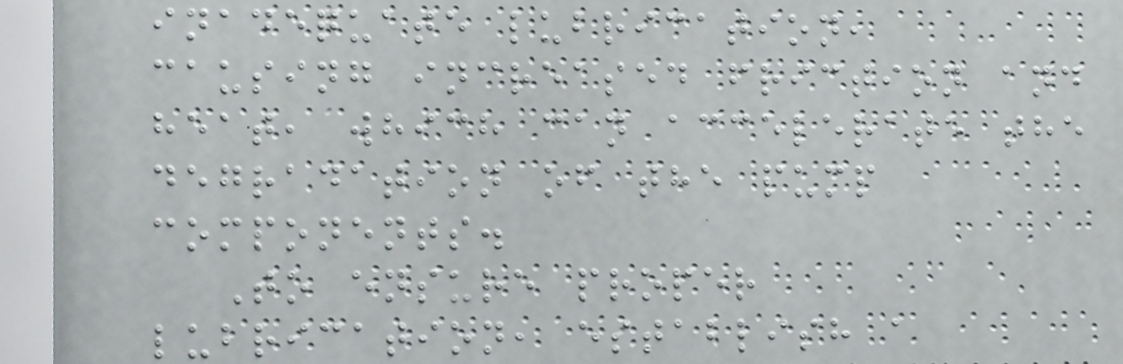inadequate lubrication,
causing increased friction and
heat, which can accelerate the
degradation of the pump
components.
To ensure proper
lubrication, establish a
